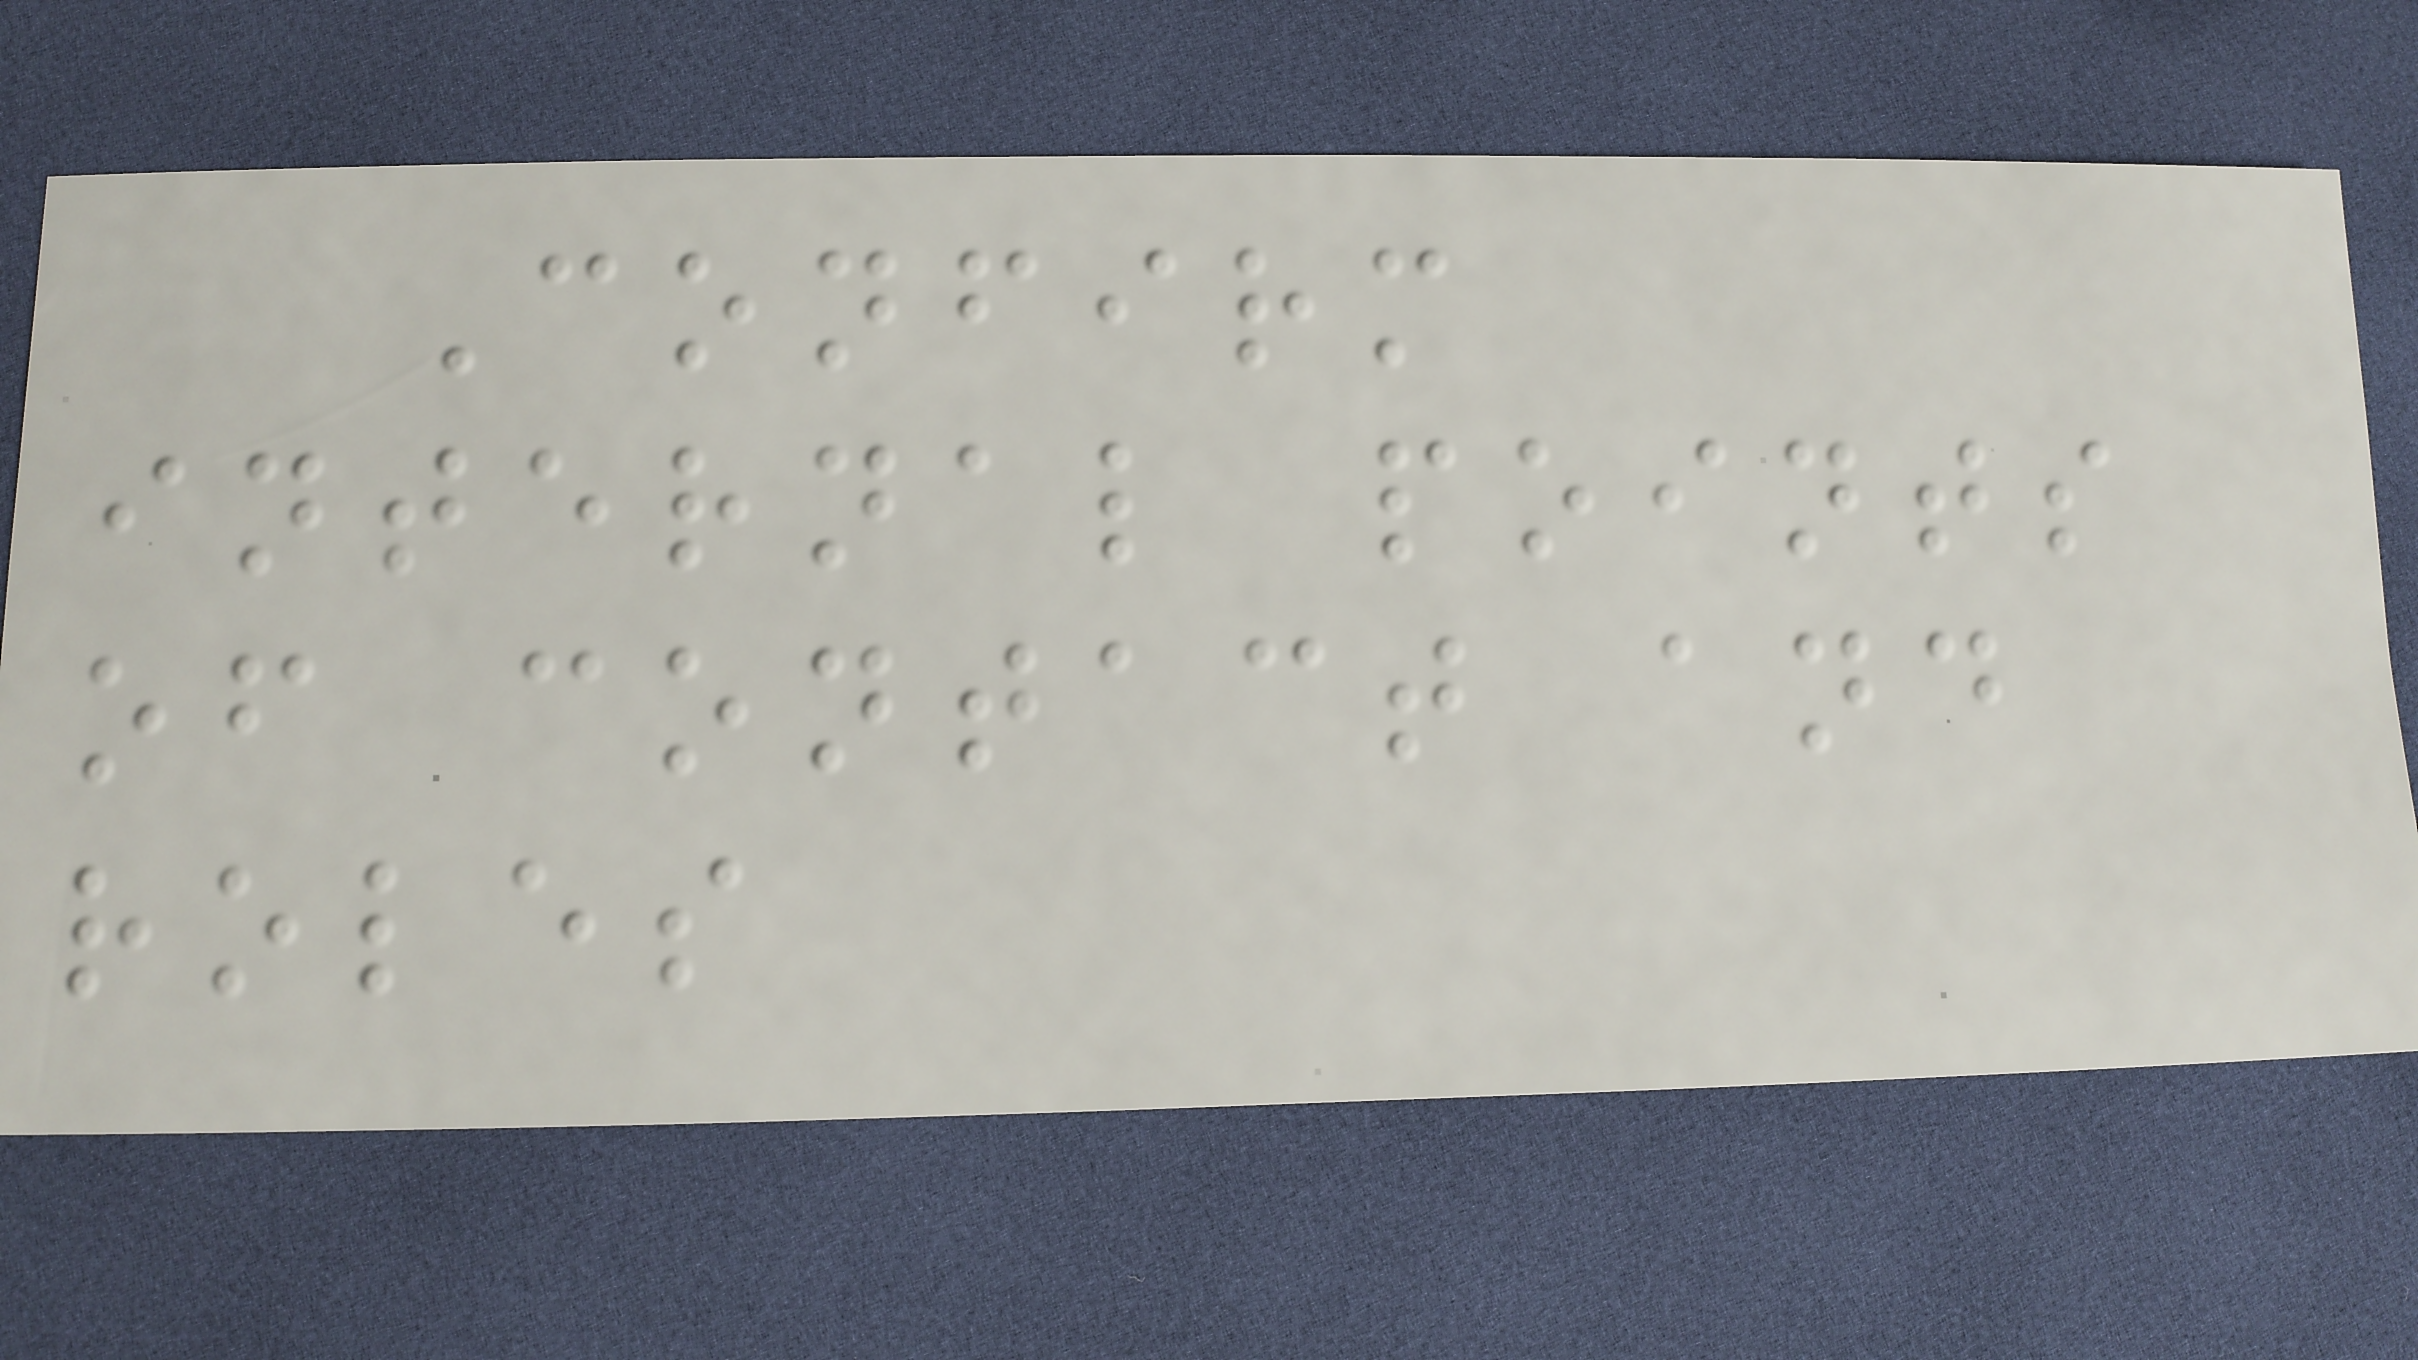Confirm
internal points
of contact and
roles
